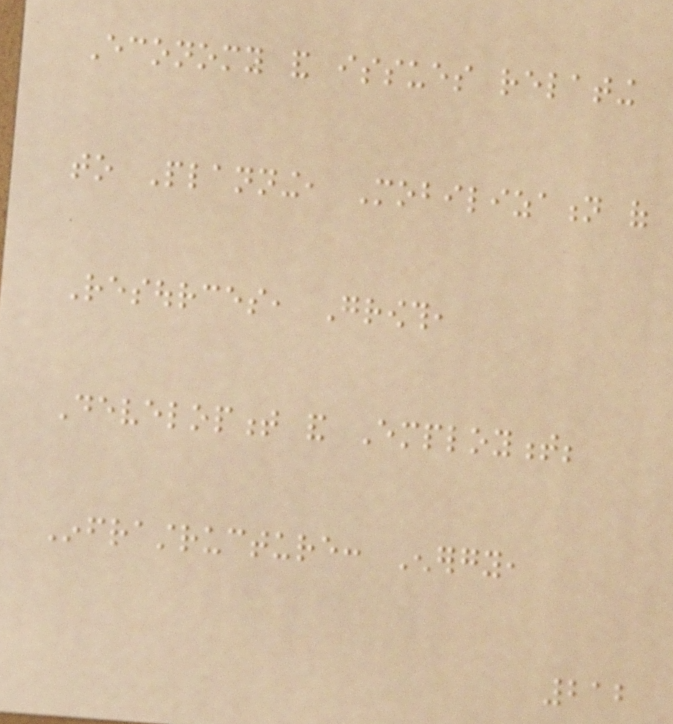Economy and issues relating
to Planning, Mobilization of
Resources, Growth,
Development and Employment;
Infrastructure: Energy,
212
